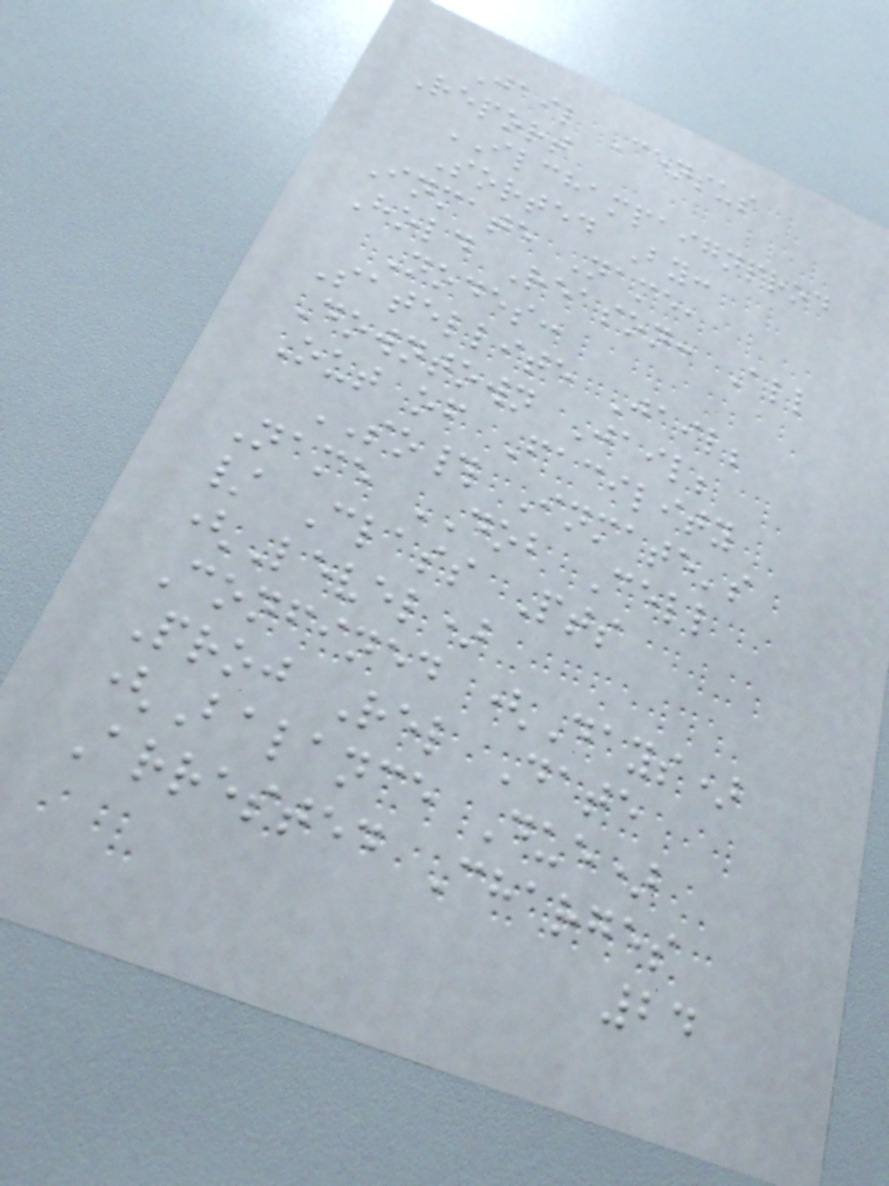Jail Census
Report
ILCHAMPAIGNPROD
Sorted By:
Inmate Name,
Hold Reason: All
Nodes:
Satellite Jail;
Downtown Jail;
Out of Facility
SO# Inmate's
Name DOB Cell
/ Class Pts
(Level)
Confined (Days)
Proj Rel Date
(Balance Due)
Arrested Charges
24
